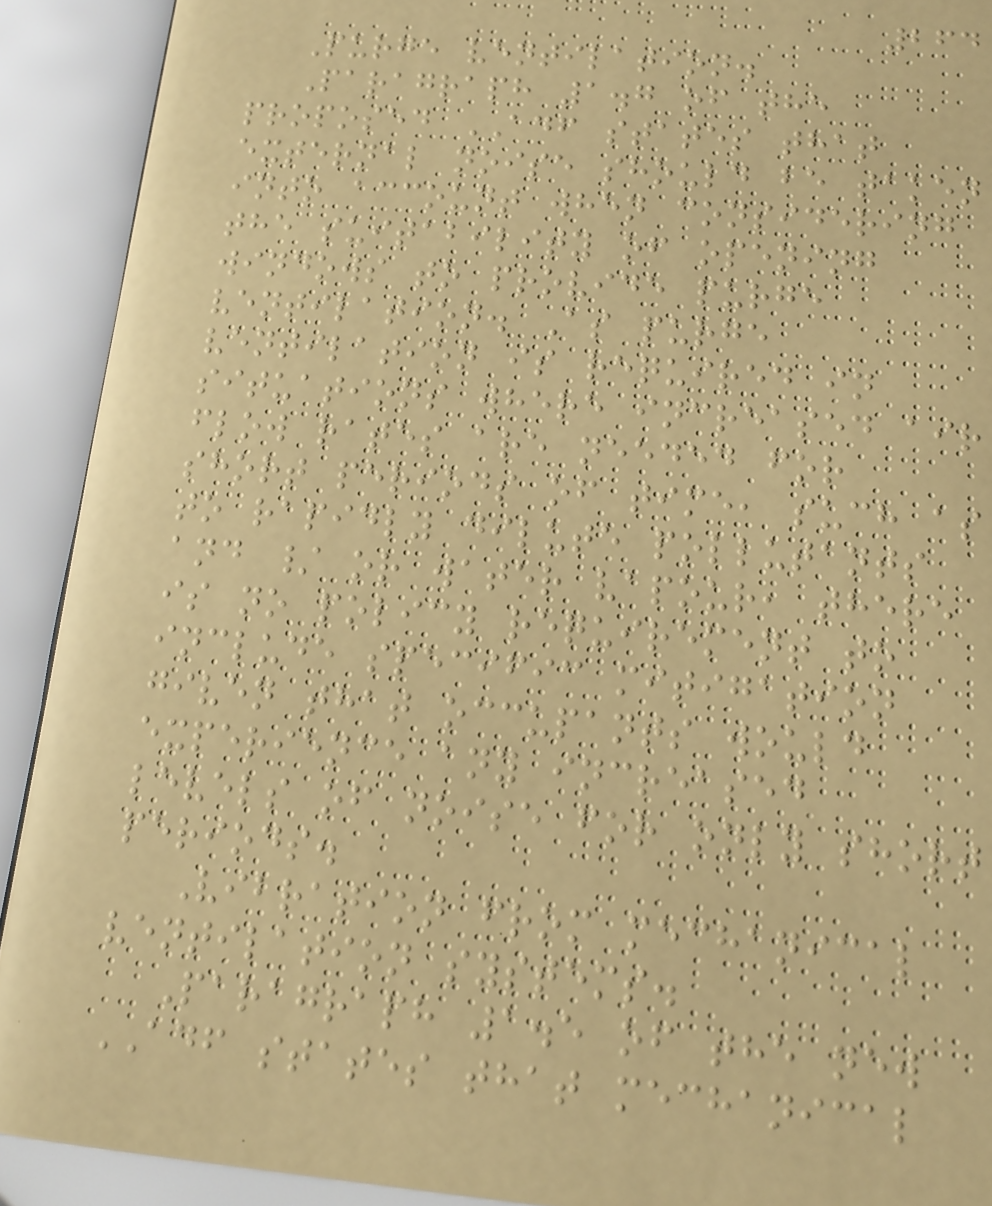264
Purge ventilation.
Paragraph 1.7 of the
proposed ADF states that
external noise should be taken
into account when considering
the suitability of opening
windows to provide purge
ventilation. As purge
ventilation is required in
situations where increased air
flow rates are needed for
short periods of time, such as
to rapidly dilute pollutants
and / or water vapour, there
is no policy requirement to
include specific mitigation
given that occupants would
experience any increased
levels of noise for only short
periods.
Vibration from mechanical
ventilation systems.
Paragraph 1.5 of the new
ADF states that mechanical
